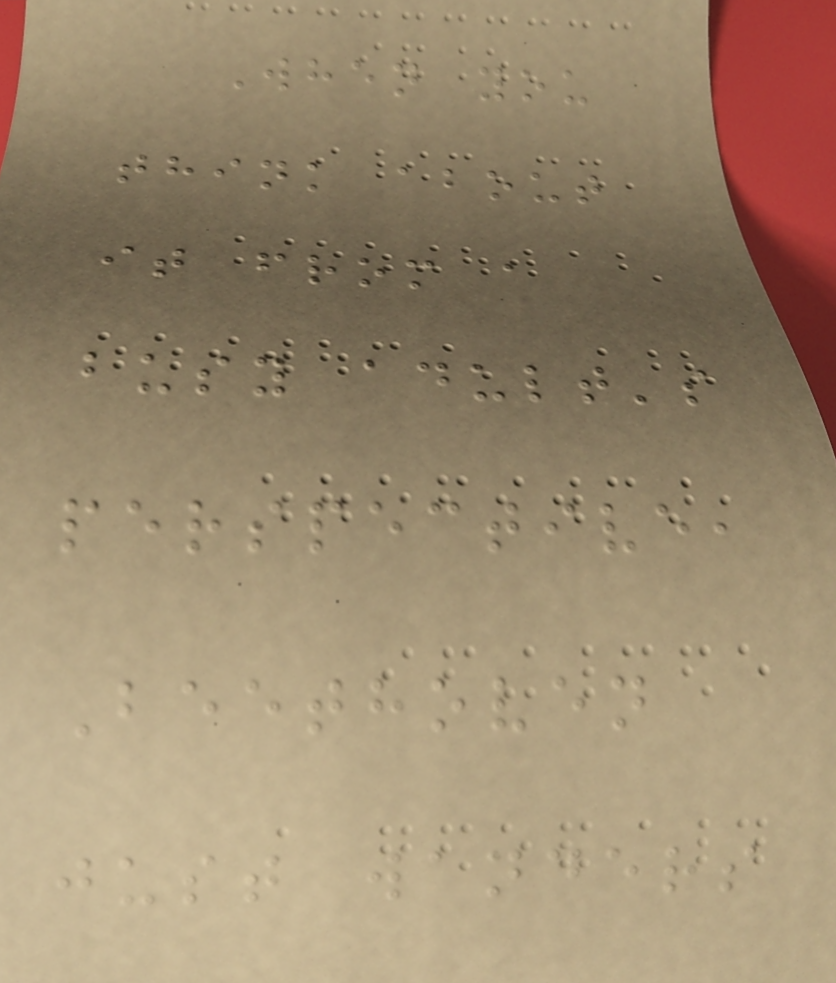When you
think about
it from a
busy adult's
perspective,
Beethoven
just wanders
